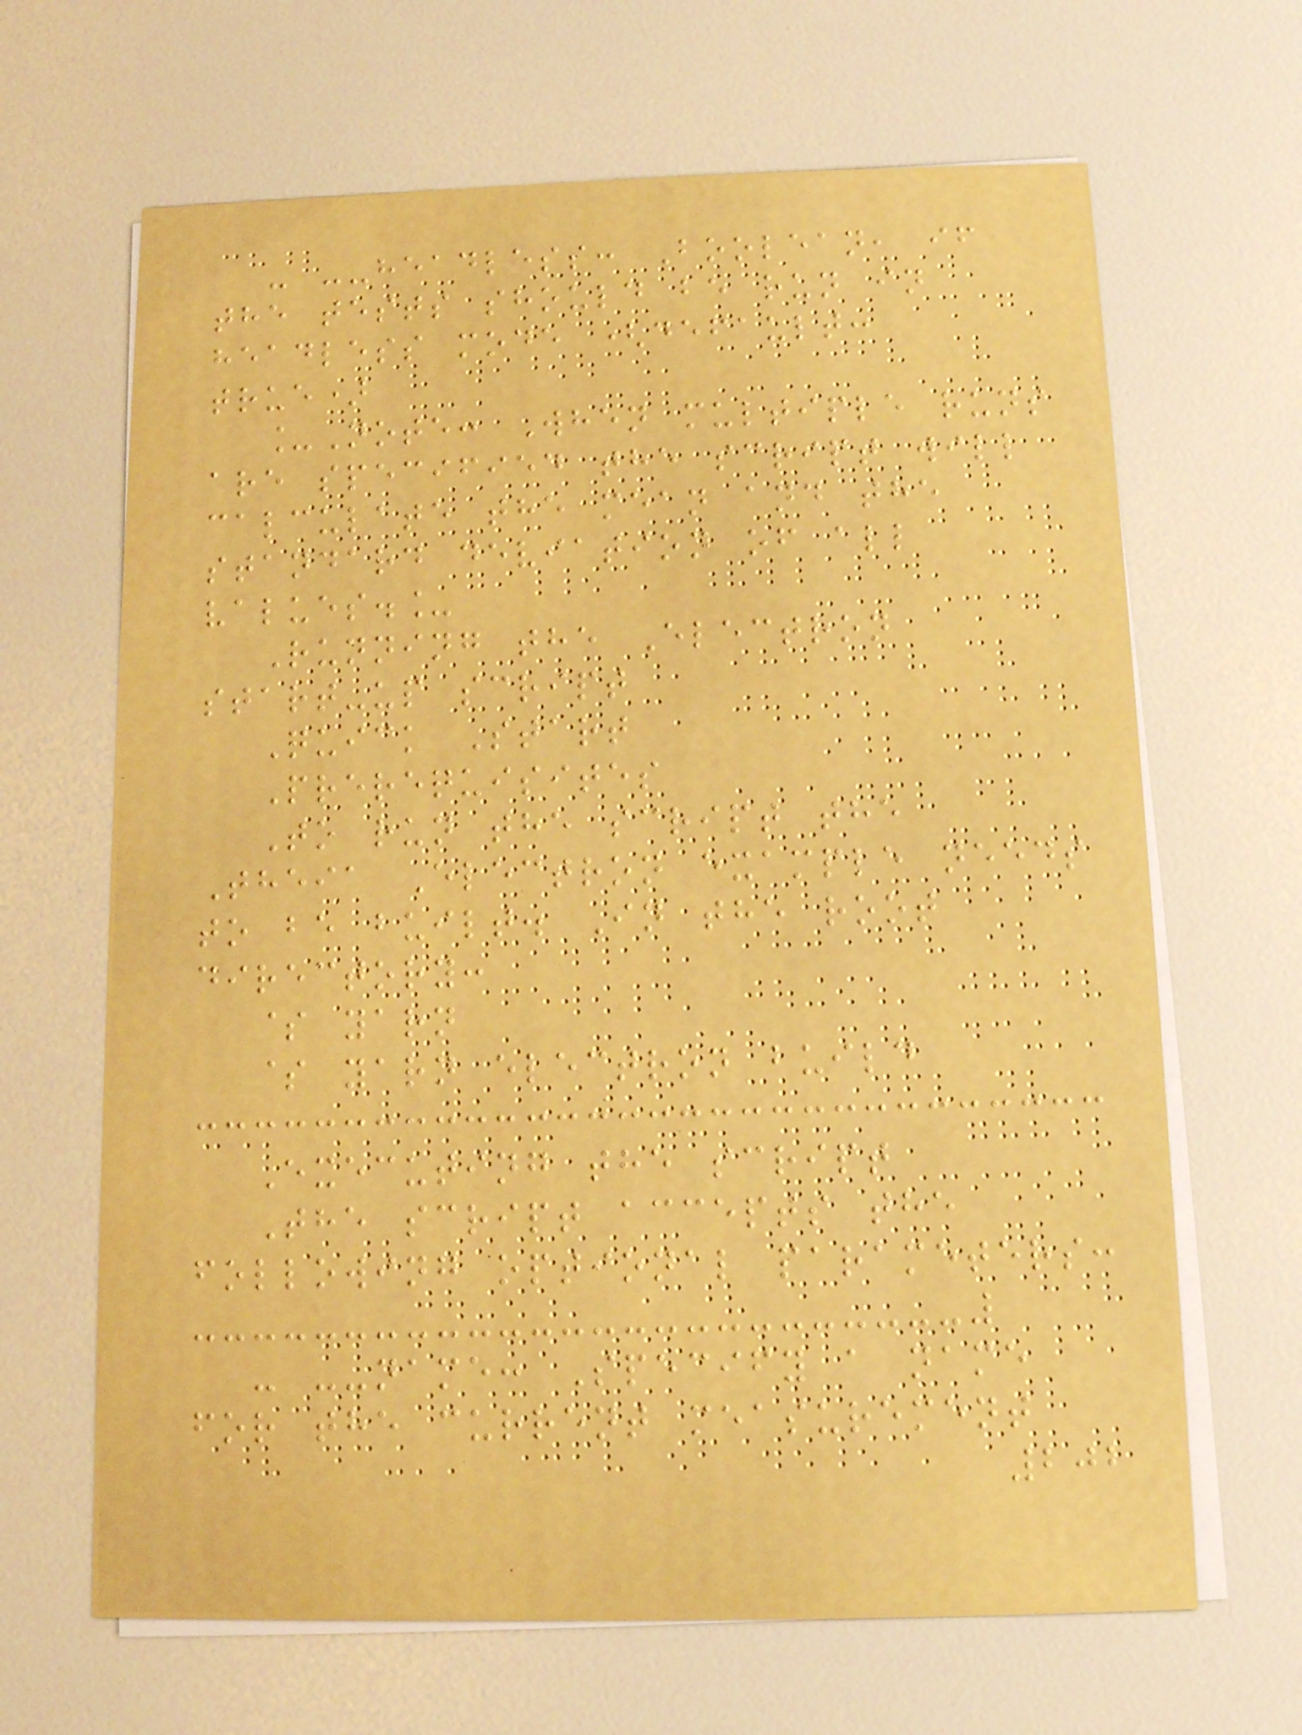- --headless: Boolean, if
the tests should be run in
headless mode (default:
true)
_Note: When multiple runs
are specified the script will
calculate the mean and the
standard deviation of all
values._
Running the Electron
start-up script
Quick Start
Prerequisites
To run the script the
Theia Electron example needs
to be built. In the root
directory:
$ yarn
$ yarn electron build
Executing the script
The script accepts the
following optional parameters:
- --name: Specify a name
for the current measurement
202
